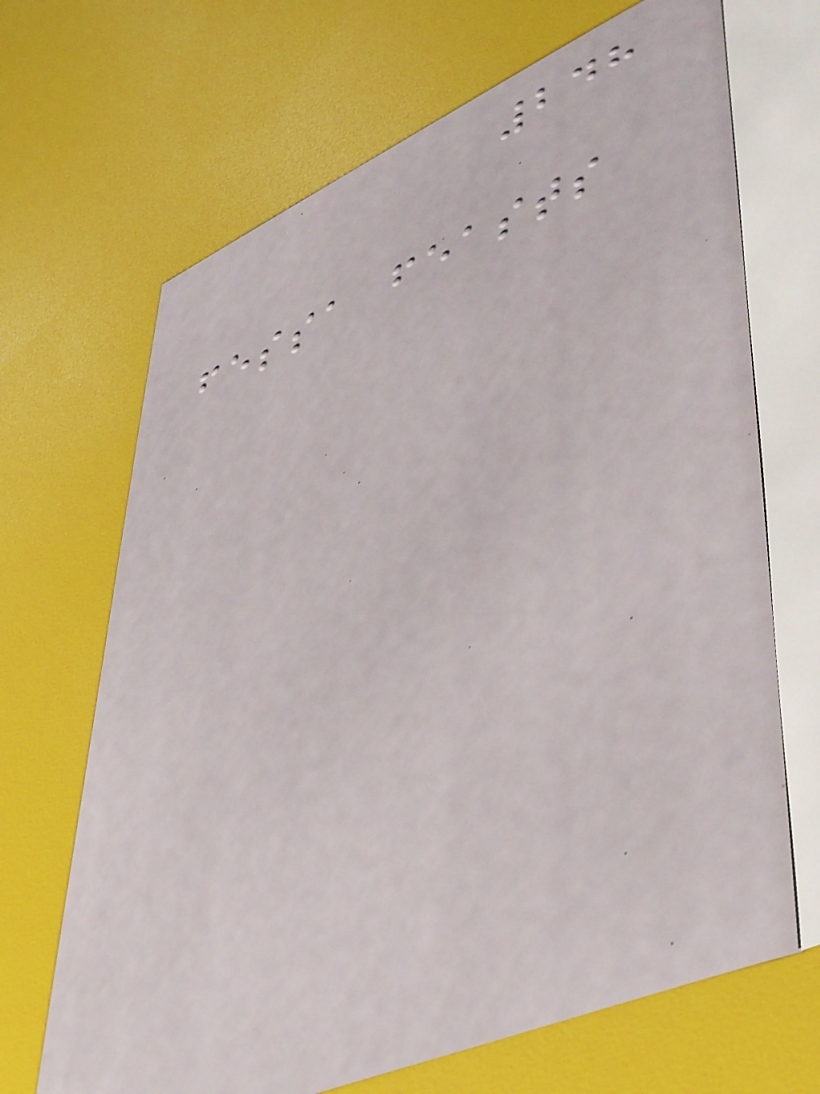248
fessa feasts
